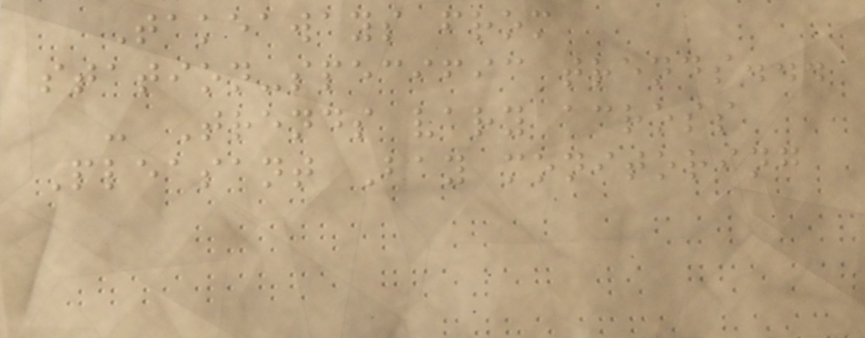Takeaways from
station-specific trends...
- Trends vary across
Pleasant Bay monitoring
